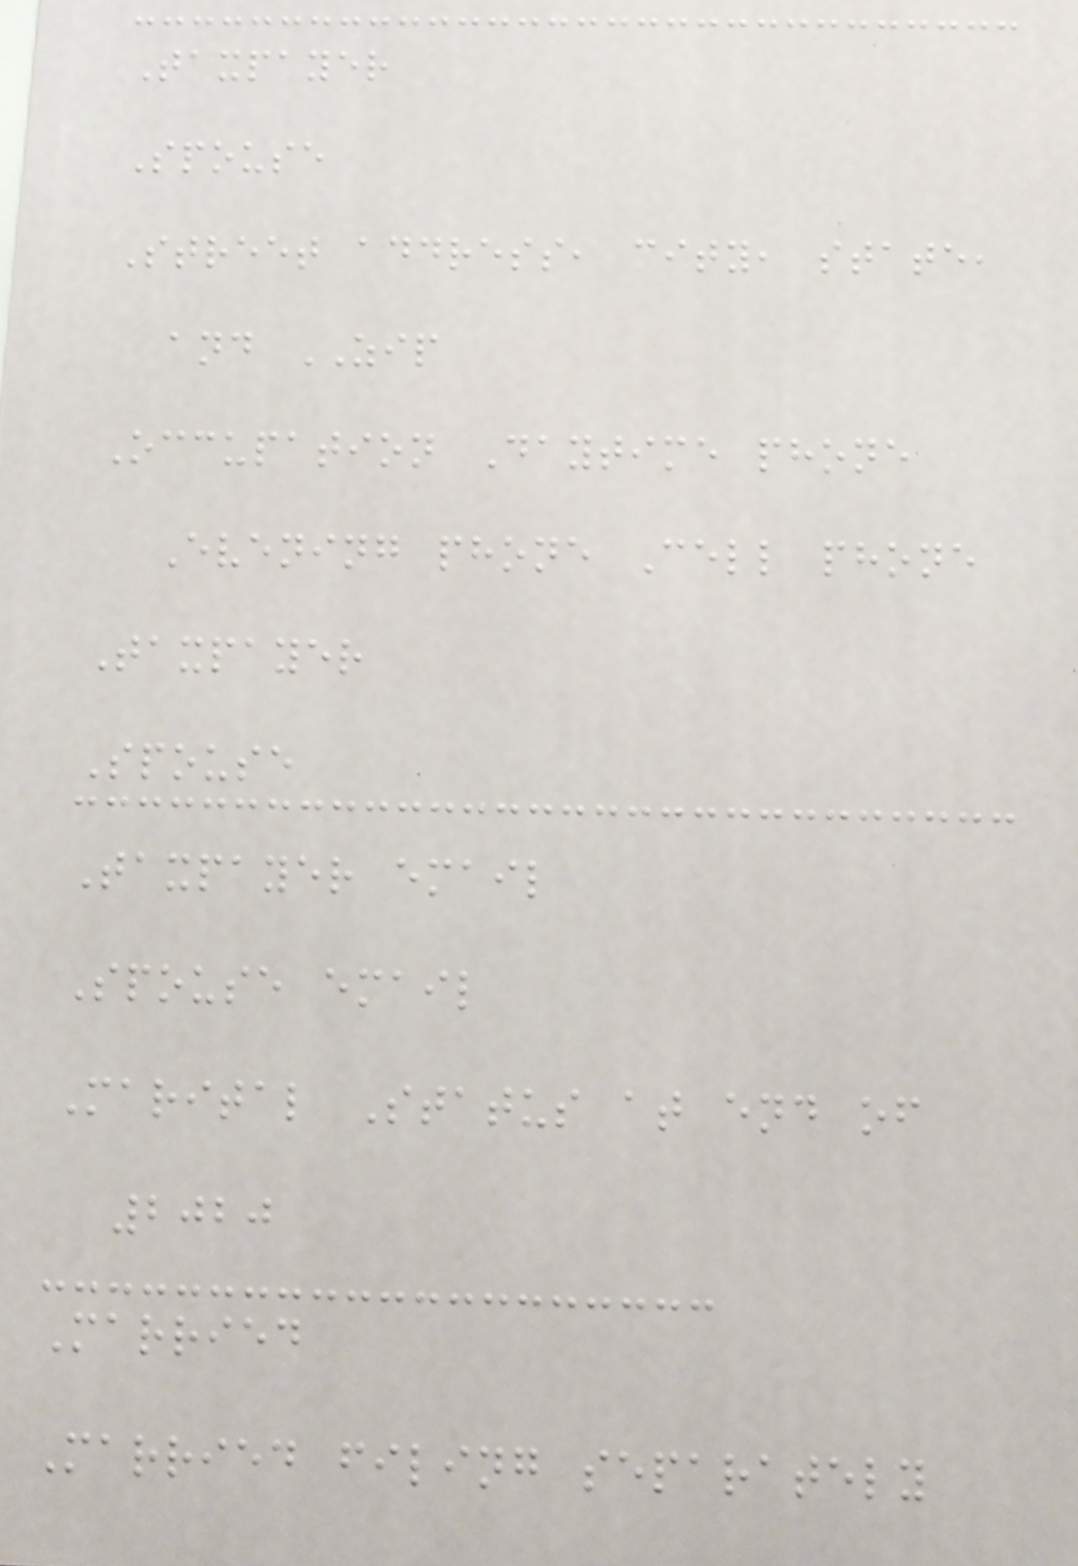Taxpayer
Spouse
Street address, city, state,
and ZIP
Occupation Daytime phone
Evening phone Cell phone
Taxpayer
Spouse
Taxpayer email
Spouse email
Marital Status at end of
2020
Married
Married filing separately
